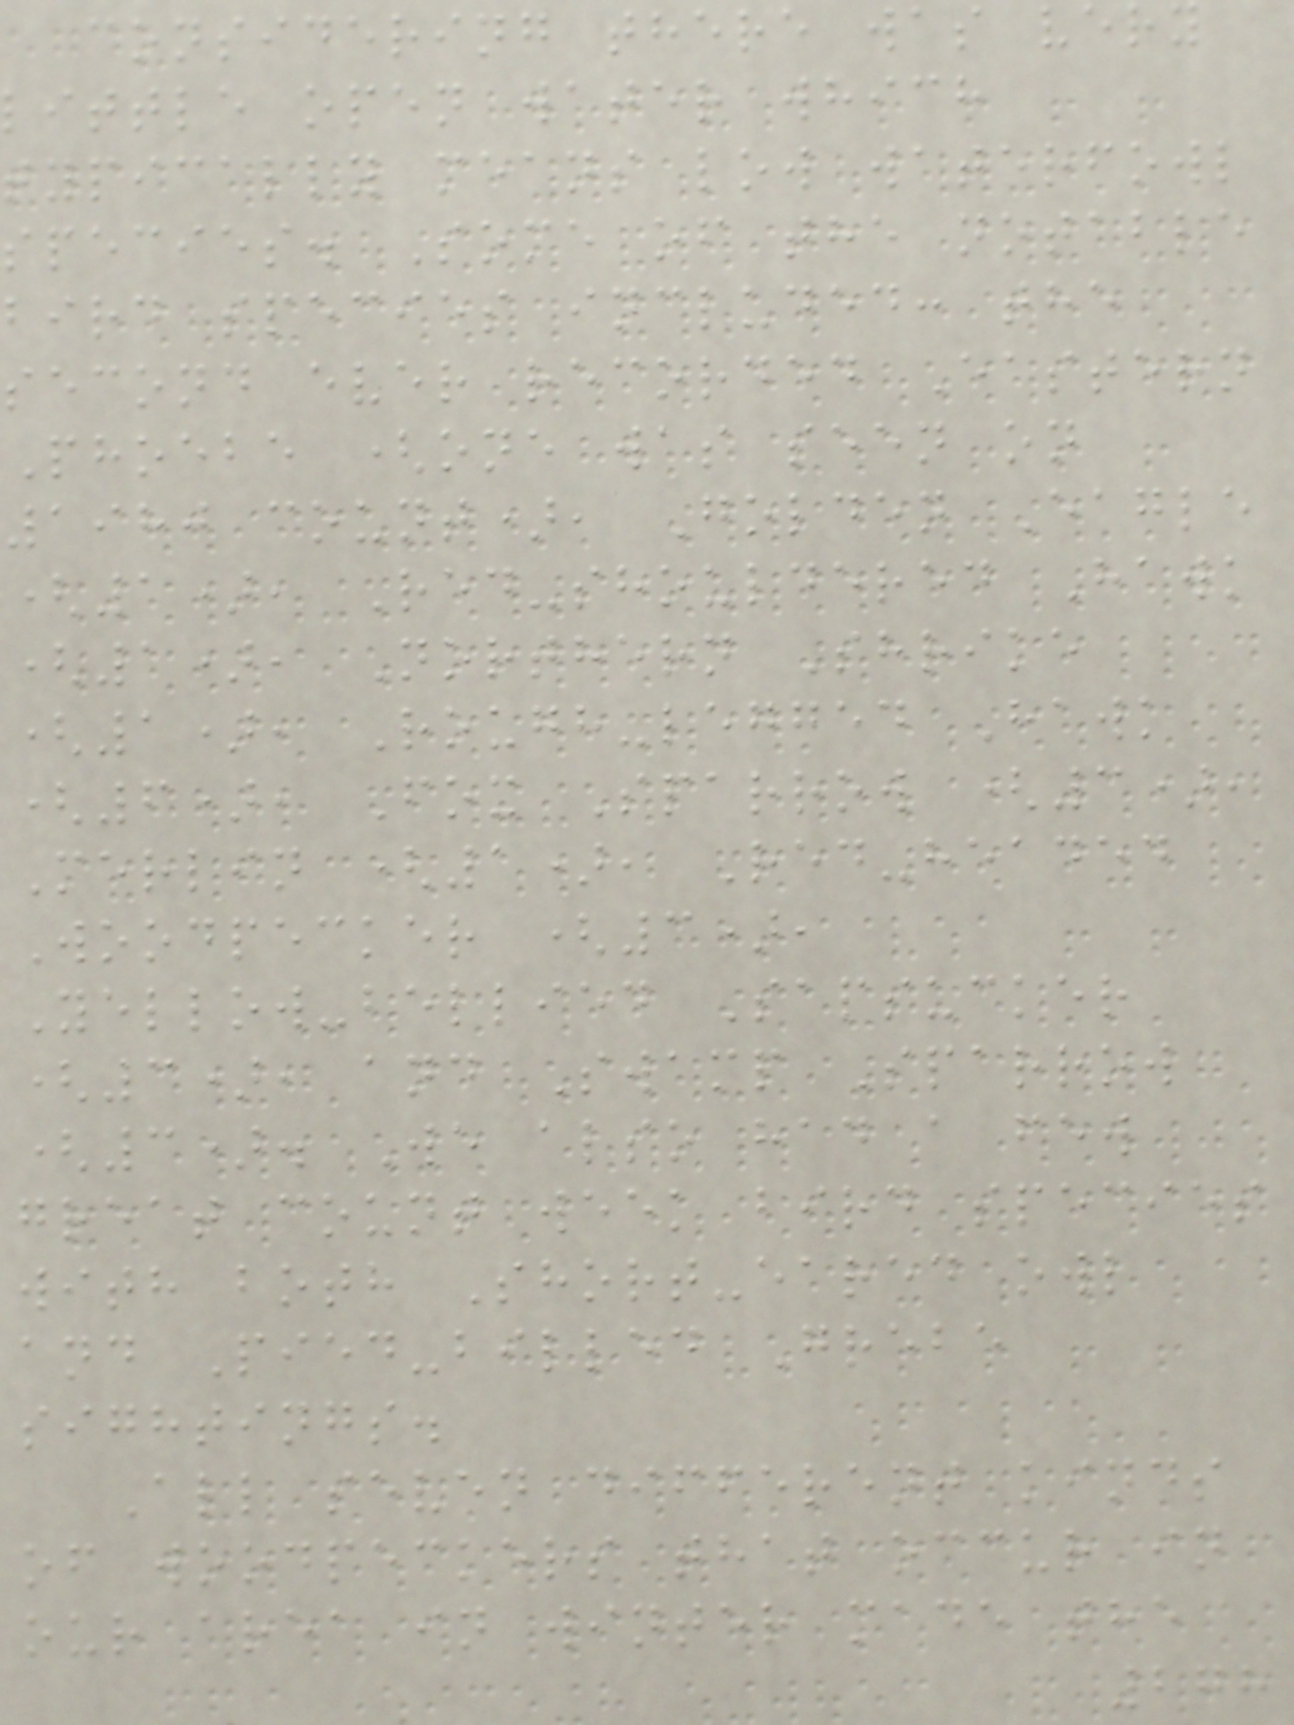considering there was very
little open water which
typically means low waterfowl
species. Some of the notable
bird species included: the
second ever recorded Eastern
Phoebe (one was seen on
1980 count), Golden Eagle
(1), Red-shouldered Hawk
(1), Northern Shrike
(1), Rough-legged Hawk
(6), Fox Sparrow (3),
Merlin (1), Red-headed
Woodpecker (3),
Yellow-bellied Sapsucker
(3), and Swamp Sparrow
(3). We also had a few
great count week bird species
with both Short-eared owl
and Pied-billed Grebe
sightings.
All seven different kinds
of woodpeckers that occur in
our area in winter made the
278
